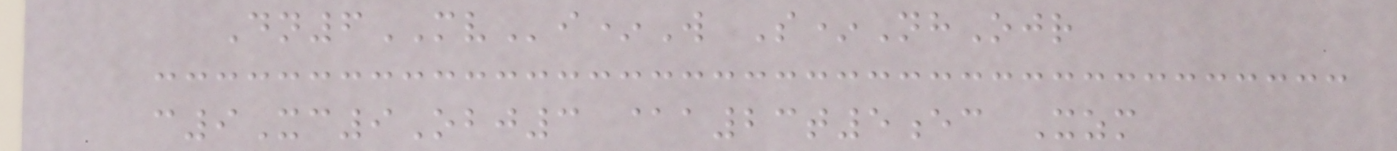Dn6MVi*W S*NhOjr
c9Xc9Obj3 @a23t5ec Xzm
